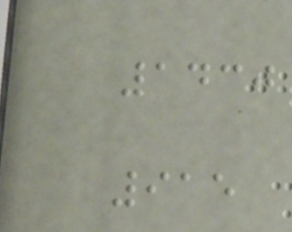1430
915
